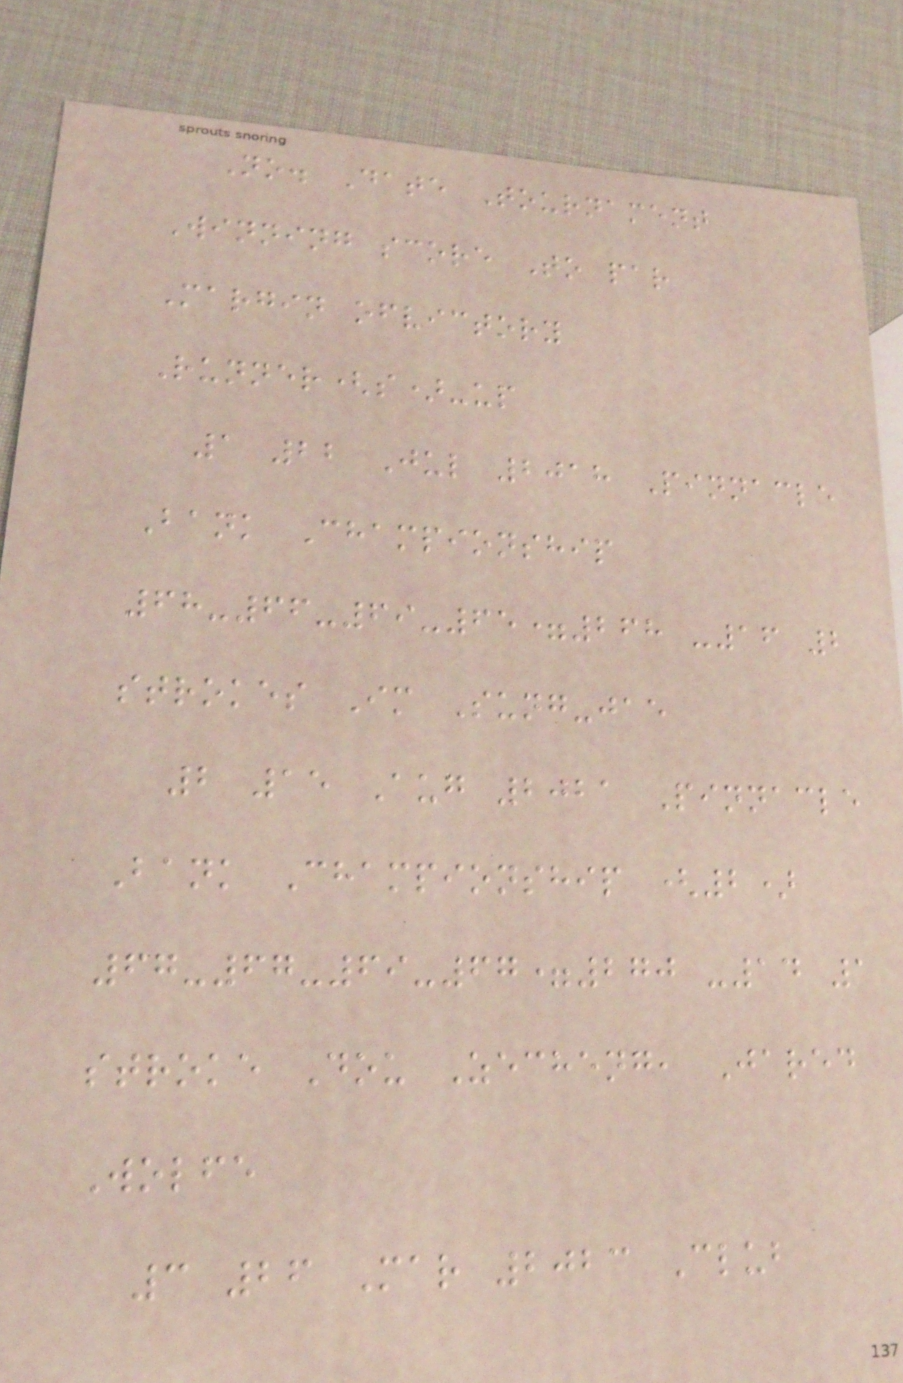No. Date Tournament
Winning score To par
Margin ofvictory
Runner(s)-up
1 22 Jul 2018 Pinnacle
Bank Championship
68-66-69-65=268 -16 2
strokes Im Sung-jae
2 15 Aug 2021 Pinnacle
Bank Championship (2)
67-67-69-67=270 -14 1
stroke Dou Zecheng, Jared
Wolfe
3 26 Mar 2023 Club
